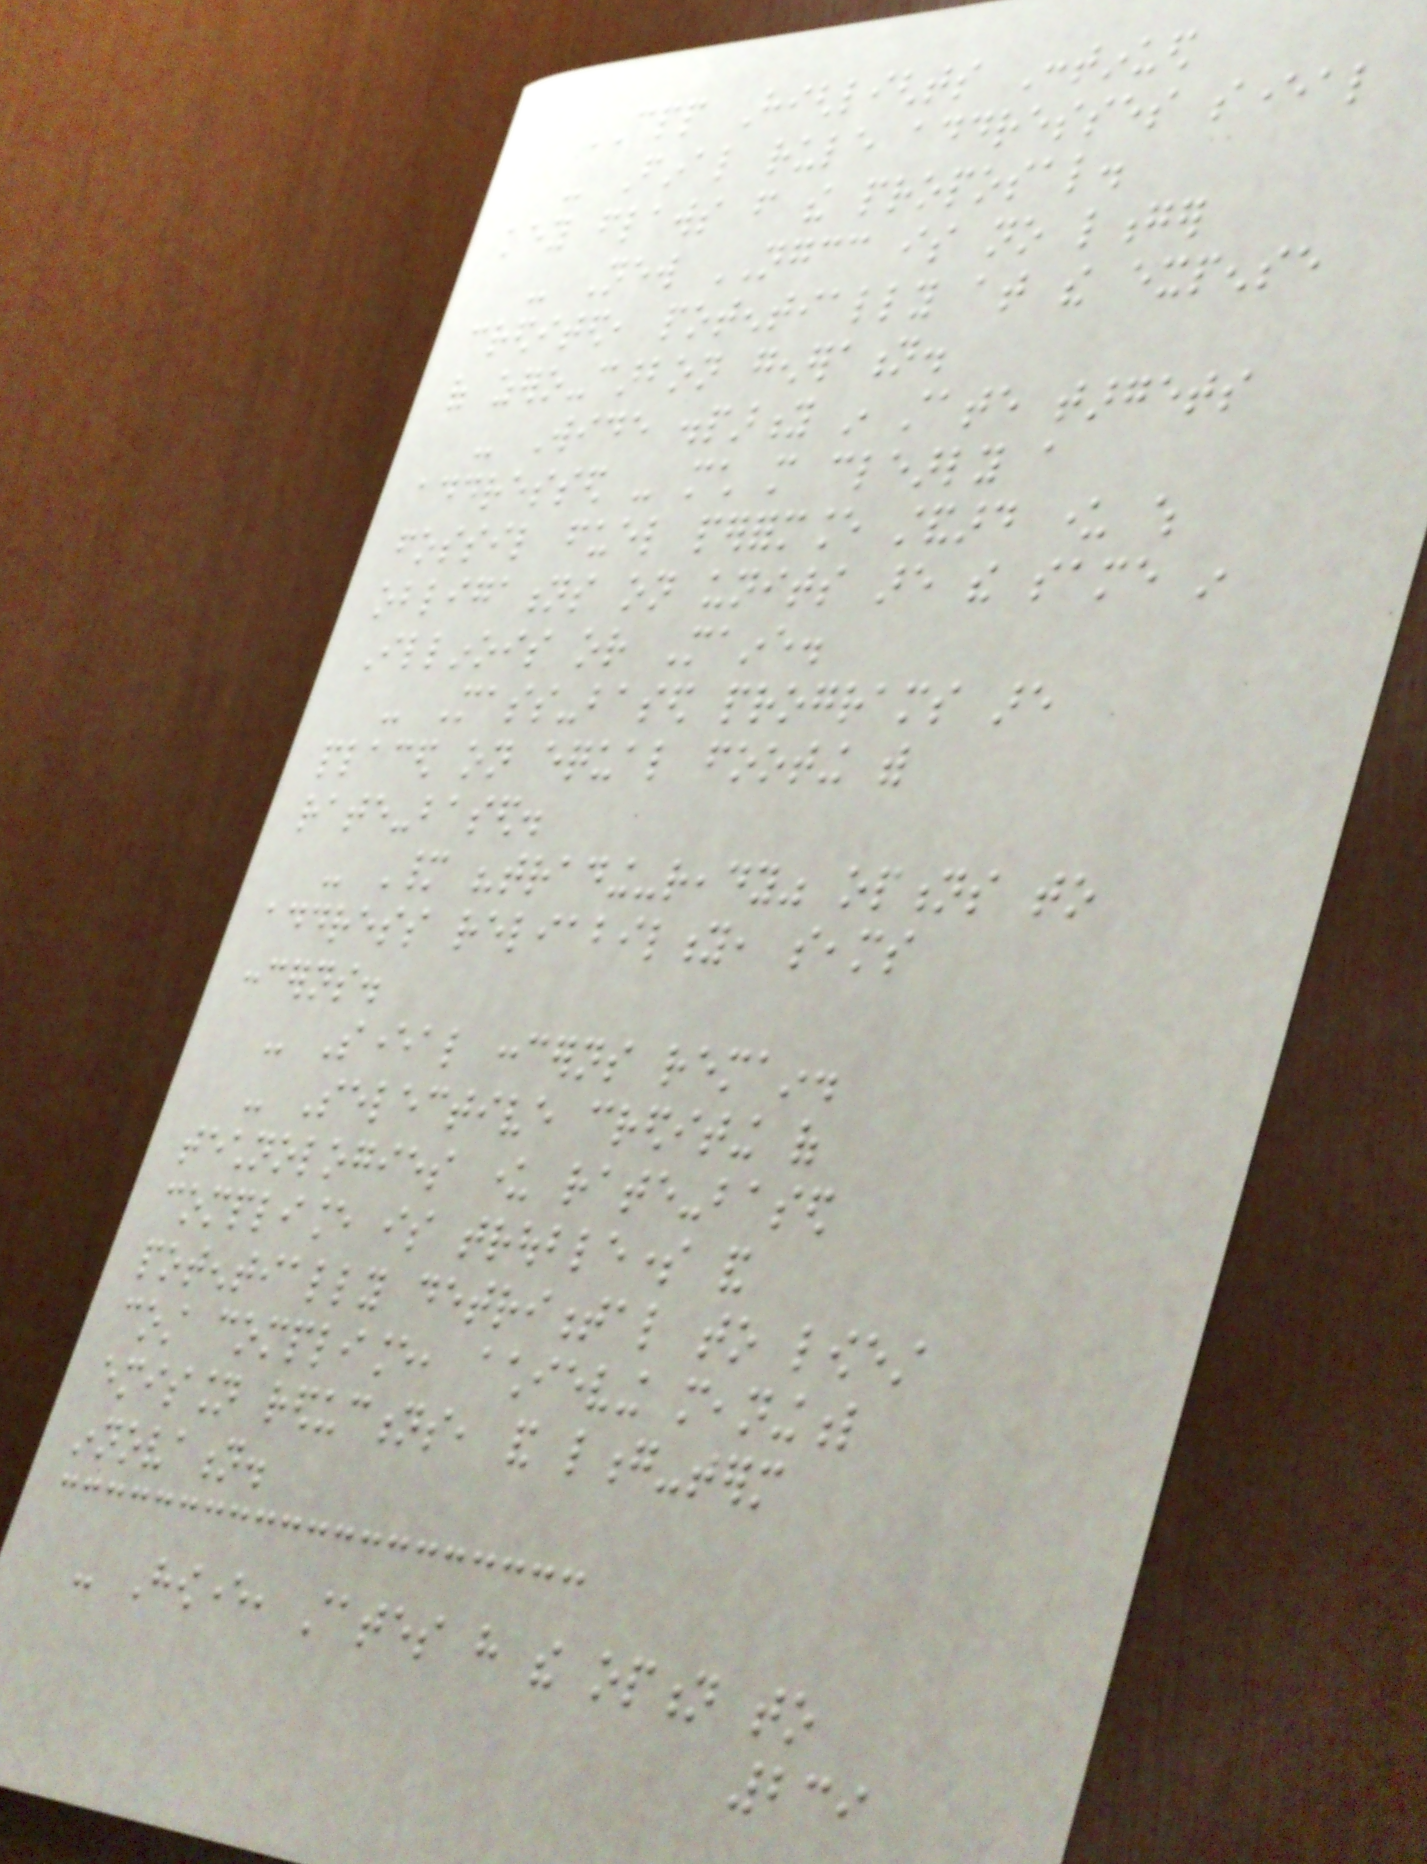CPP Highlights Continued
- Final rule addresses several
key flaws from the proposal.
- New NGCC is no longer
credited, potentially at the expense
of zero-carbon generation.
- Wide disparity in state targets
addressed - much more clearly a
fossil fuel performance standard under which
obligations on units are the same in
Illinois or Maine.
- Mass-based programs are
placed on equal footing with
rate-based.
- Many "trading-ready" options to
address reliability, seams
concerns.
- Several concerns remain.
- Selective crediting of
technologies under rate-based
compliance is troublesome and
potentially detrimental to lowest
cost compliance, achieving meaningful
emission reductions, and long-term
innovation.
- However, states have the option to
239
